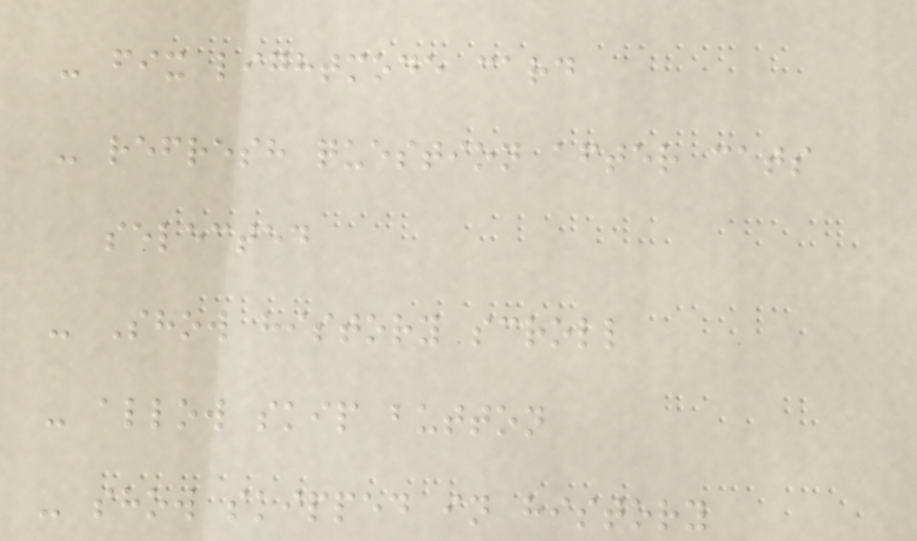- fix lightmode card
- refresh question after cats
selected
- Show history scroll
- allow skip button
- show skipped in history
